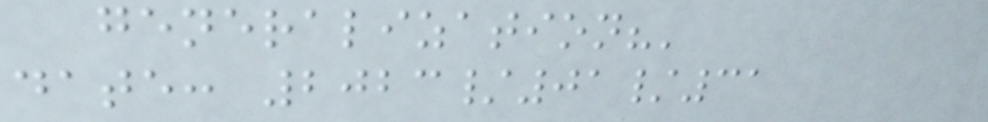generalization?'
date: 2023/01/31
